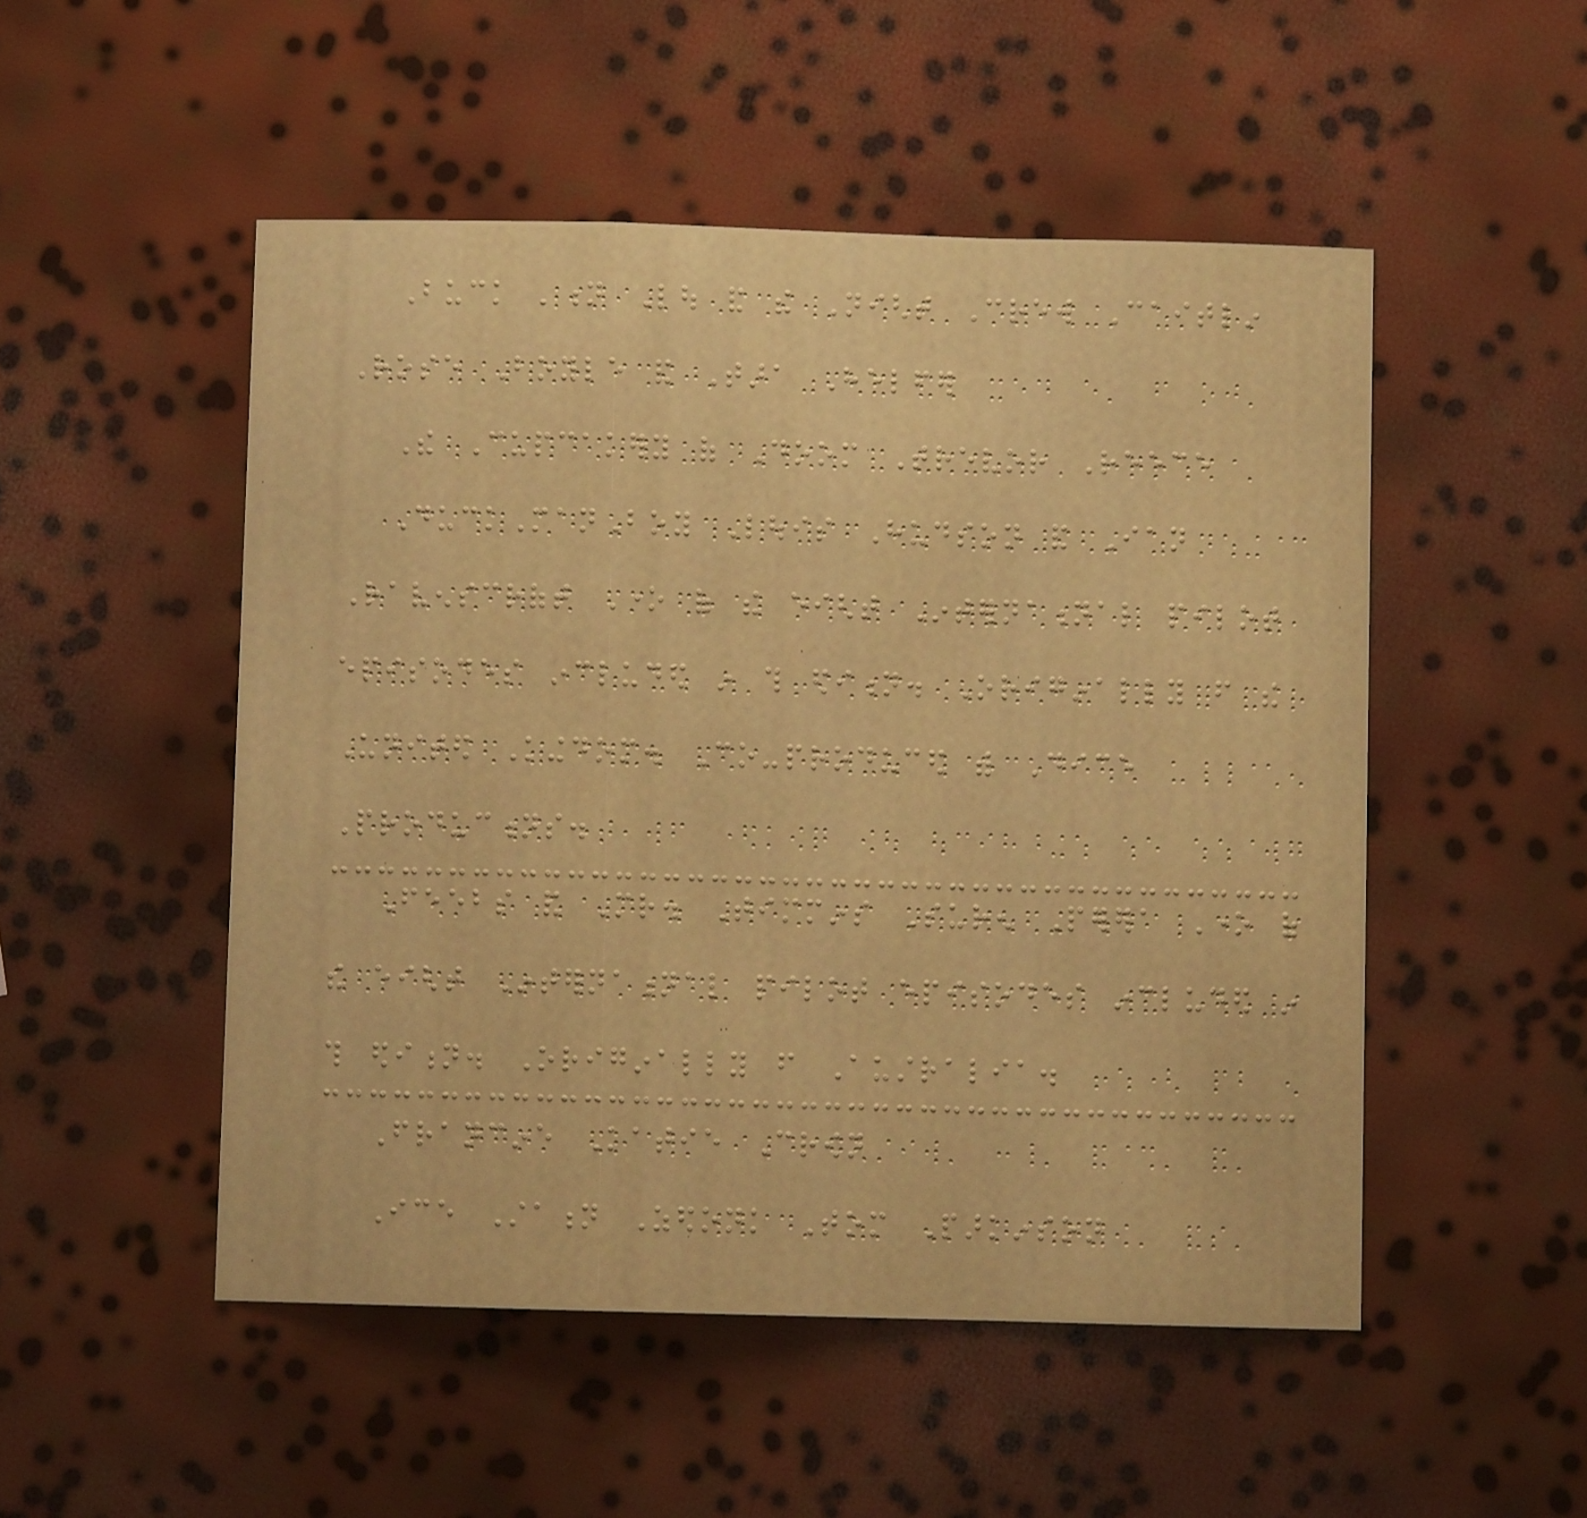Buck 'n Lou and the Night Crew Caitlin
Rose Boyle and Tara Helfer
The Cupcakery of Doom Trevor Reece
DuckManBoy Louis Hudson and Ian
Ravenscroft One of the eight International pilot
episodes included in this edition. Originally from the
United Kingdom. Co-produced with Dice
Productions.
Feebs and Mr. Timmins Suren Perera One of
the eight International pilot episodes included in
this edition. Originally from Australia.
Francine Katie Crown
Ice Station Zedonk Tom Parkinson
